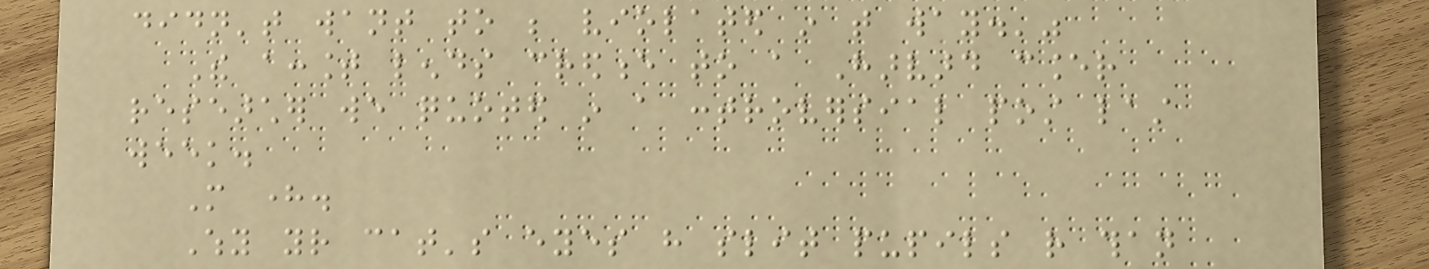didn't want to be violated in that way.'"
The account lends credence to a Harvard cancer
researcher we quoted in a controversial post last
week.
More here.
Why your cat's eyes have slit pupils rather than
